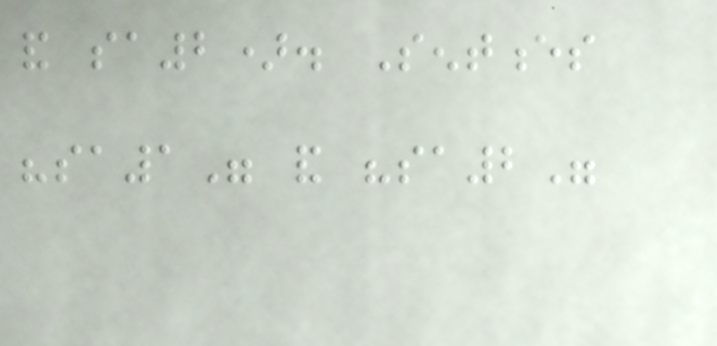and sa2). Sentences
"sa1" and "sa2"
